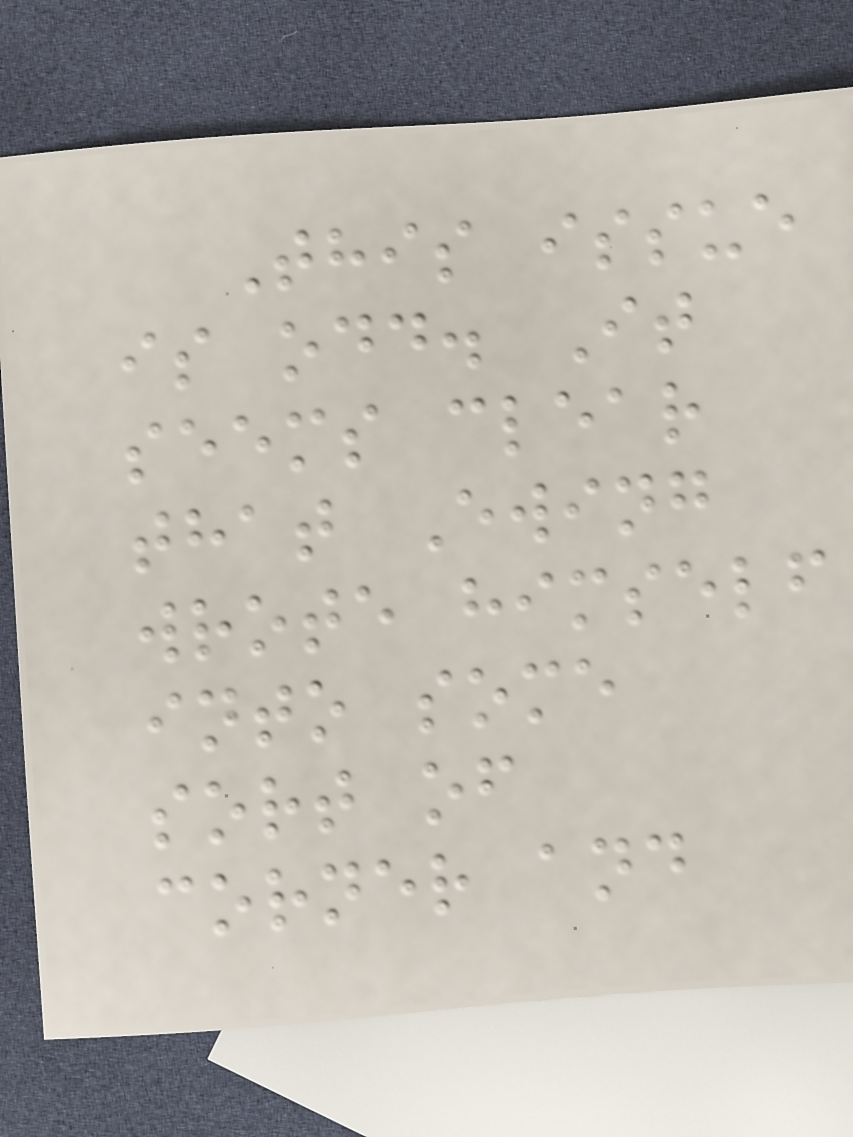This issue
is odd. It
seems clear
that Ewing
wrote himself
into some
sort of
corner and
